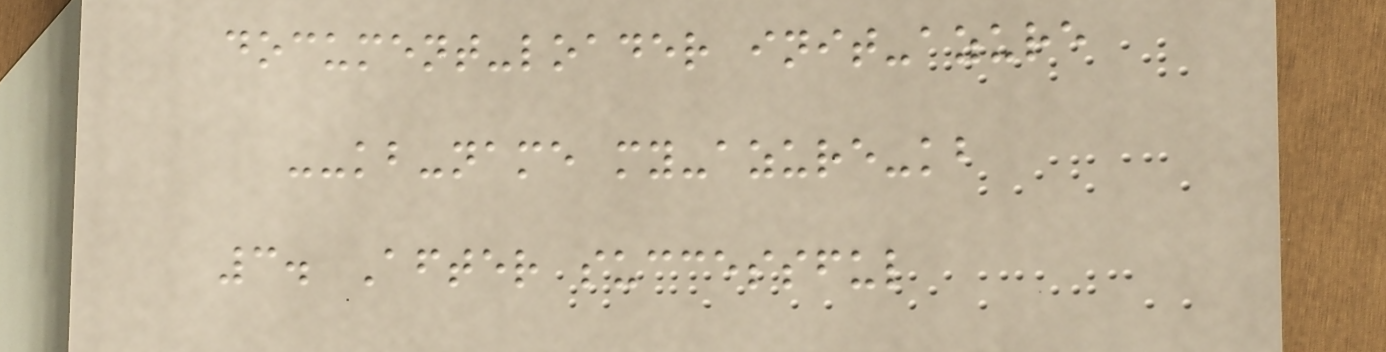document-loader init-azure
--kb-name my-azure-kb
3. After successful
